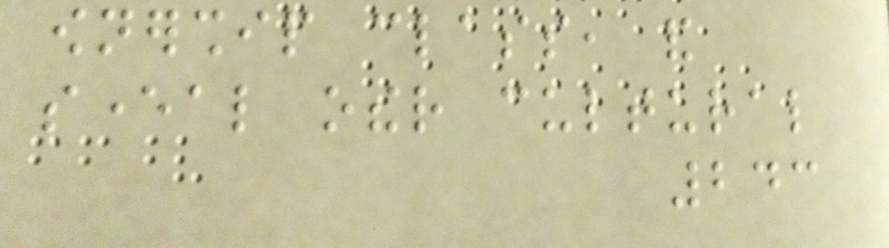ownership class, and
several other cultural
243
